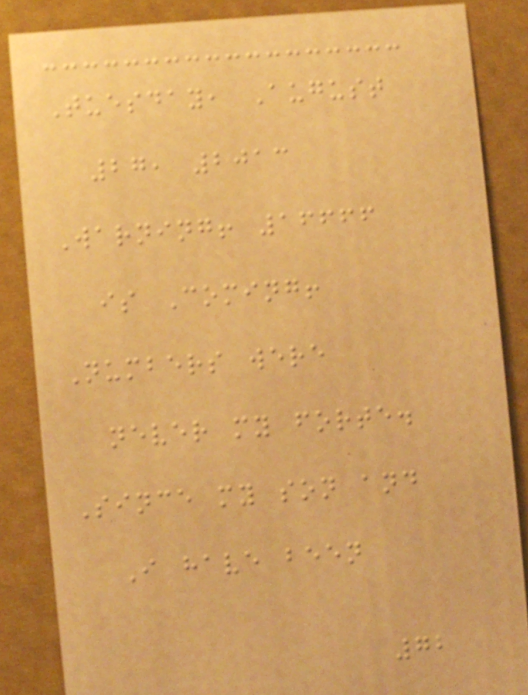Tuesday, August
27, 2013
Warning! 16666
is Coming!
Numbers were
never my forte.
Since my son and
I have been
72
